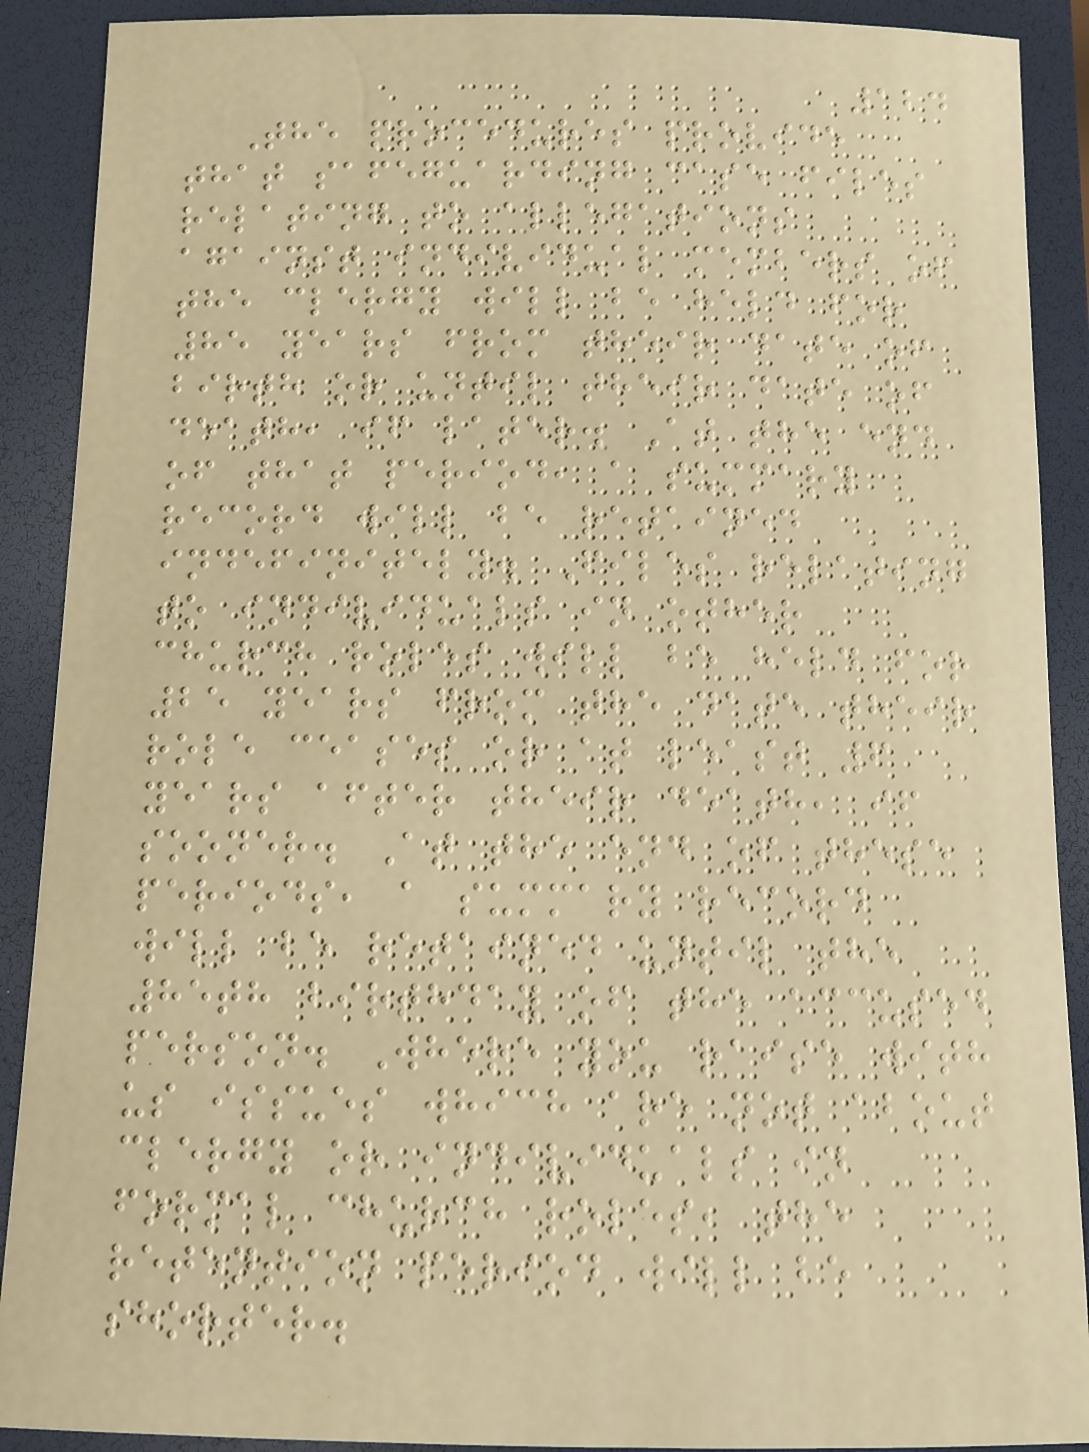124
The procedures provide
that safeguarding case files
relating to allegations
against individual members of
the clergy will be held for
85 years from their date of
birth or until their date of
death, if later. At the end
of that period, a summary
record will be retained
indefinitely. Files relating
to individuals in other
church roles will be held for
25 years from the date their
role ceases or at least 6
years after their death, if
sooner. At the end of these
periods, a summary record
will be retained until the
85th birthday of the accused
person. Where you raise with
us issues which are not about
clergy or individuals in
formal church roles, the
retention period will be
shorter.
